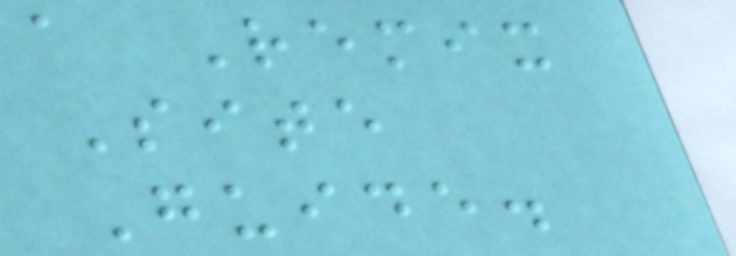a Remix
Site
Guide.
